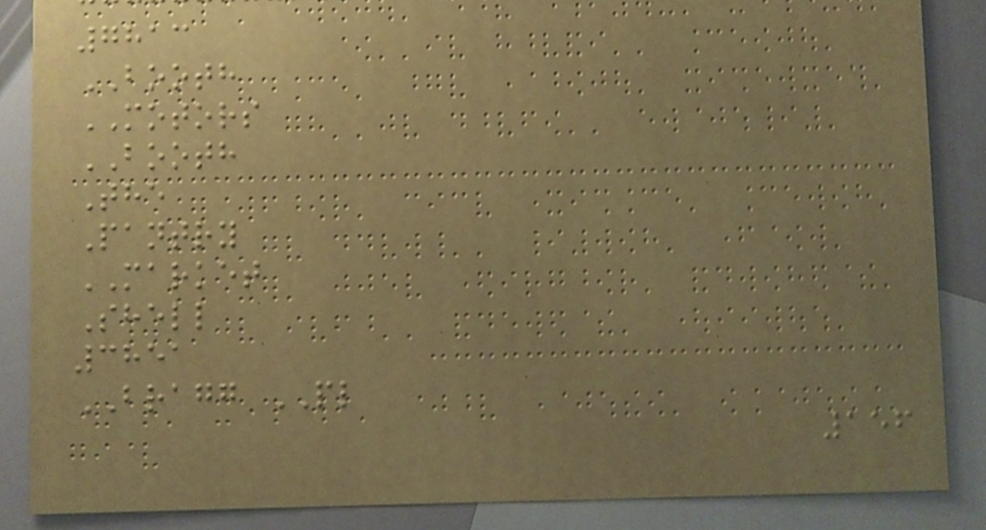7813
BOOTH
MOTORS
BOOTH
The
Pantry
MARKET
Shell
3851
BRAGG PL
156
